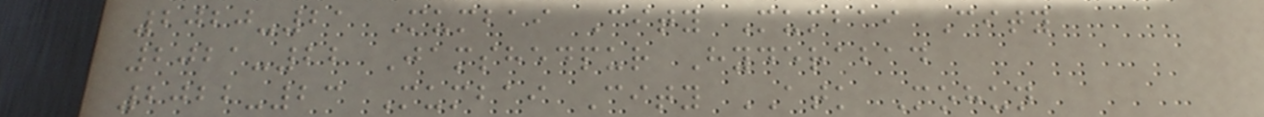2020-21 Mumbai City Mumbai City
2021-22 Jamshedpur Hyderabad
2022-23 Mumbai City ATK Mohun
